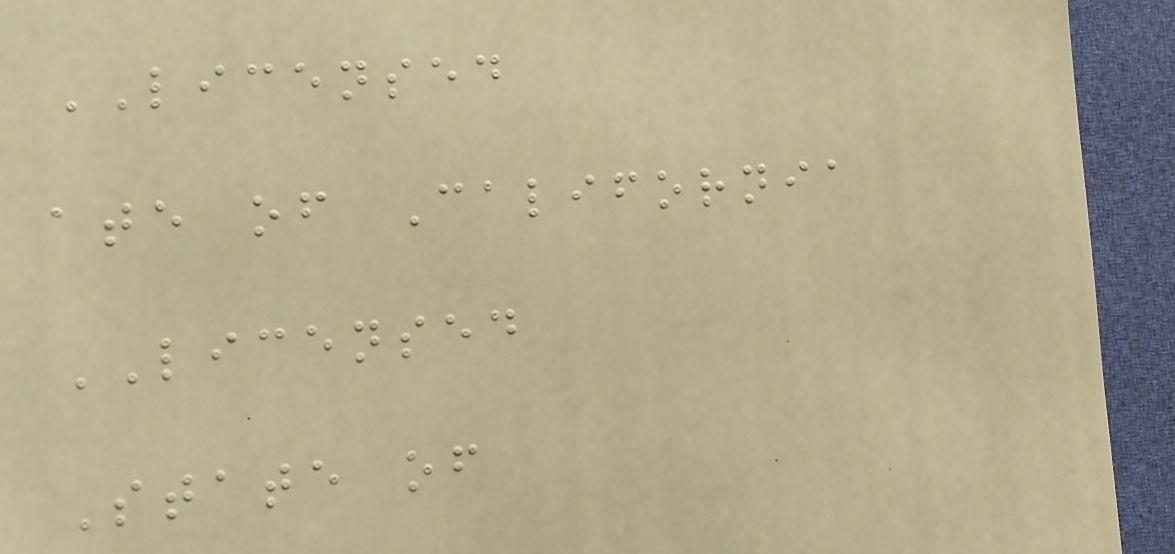LICENSED
ate of California
LICENSED
State of
